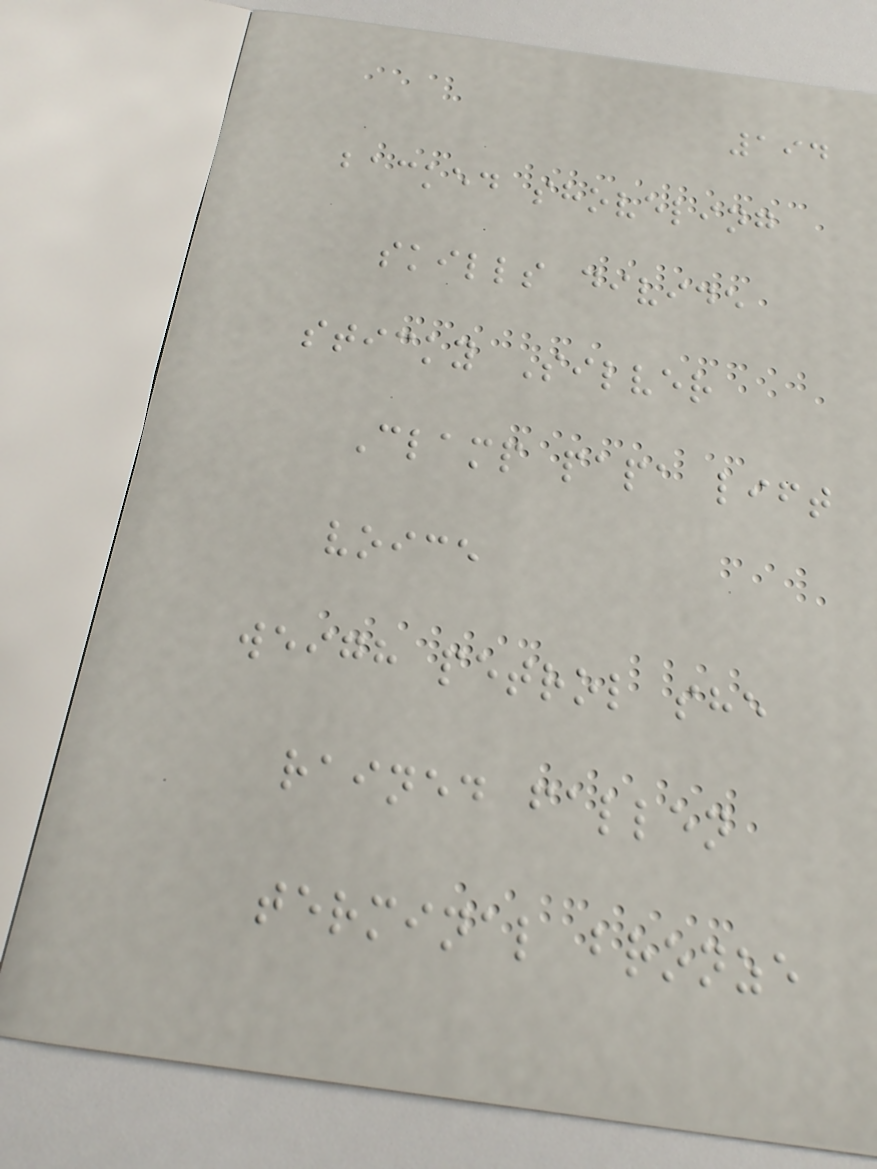194
backed shoveling
skills divide
sticky Silver
Clamp papa lift
voice
weigh petrol she
rained fallen
terminal bronze
